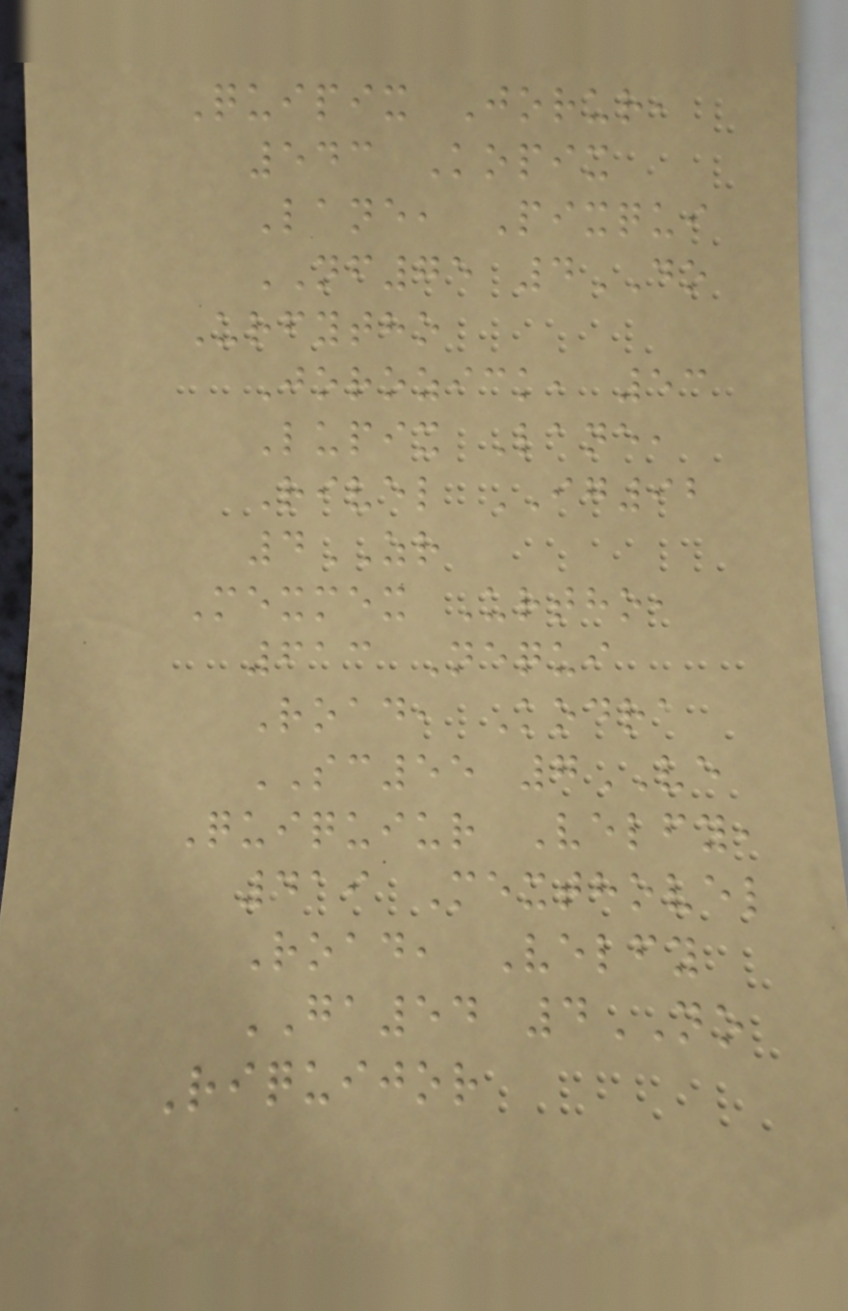Quipix Jorur,
543 Kopix
Lane, Pixqui
NF75 4DO
Urfytho
Jorozick, 53
Lupix Lane,
Rivel IG92
4ZR
Mexmex Urtho,
613 Nequi
Road, Kodra
SC55 7VE
Quiquiur Velfy,
419 Mexthovel
Road, Velfy
GA54 4NO
Riquijor
